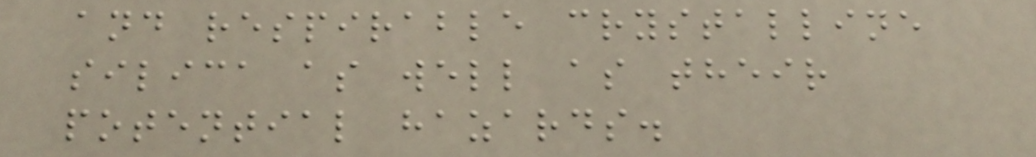and respirable crystalline
silica as well as their
potential hazards.
